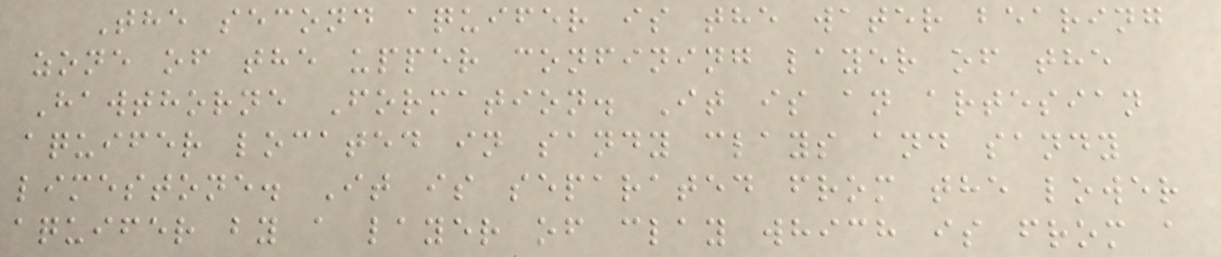The second aquifer is the water bearing
zone of the upper confining layer of the
Hawthorne Formation. It is an artesian
aquifer located in sandy clays and sandy
limestone. It is separated from the lower
aquifer by a layer of clay which is from a
